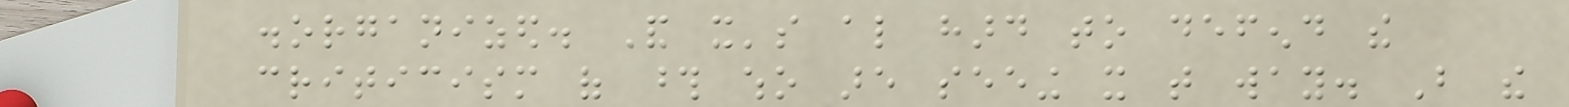disorganized. And it's also hard to defend the
criticism of those who are seeing it that way. But the
